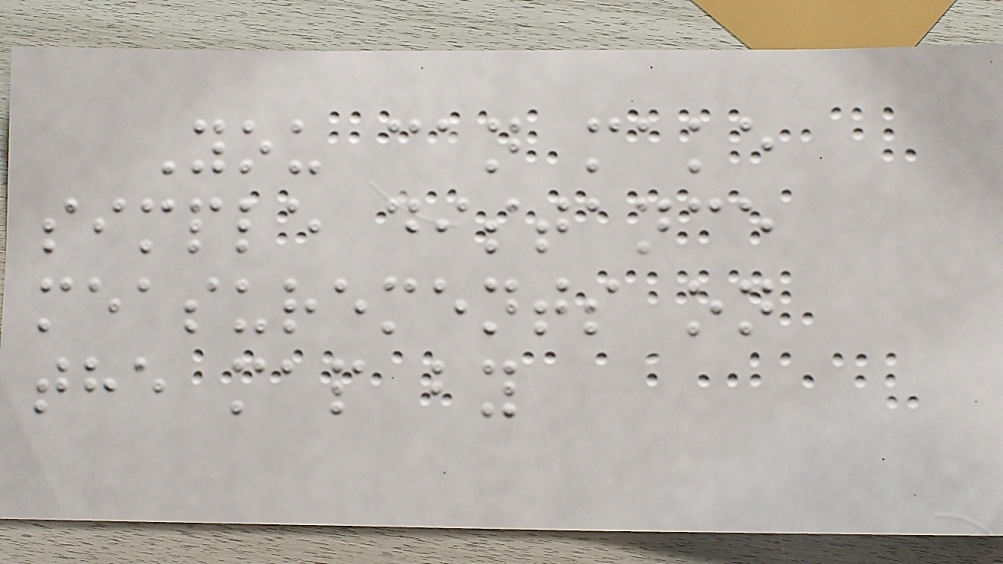You can make
simple distance
measurements on
the map by
